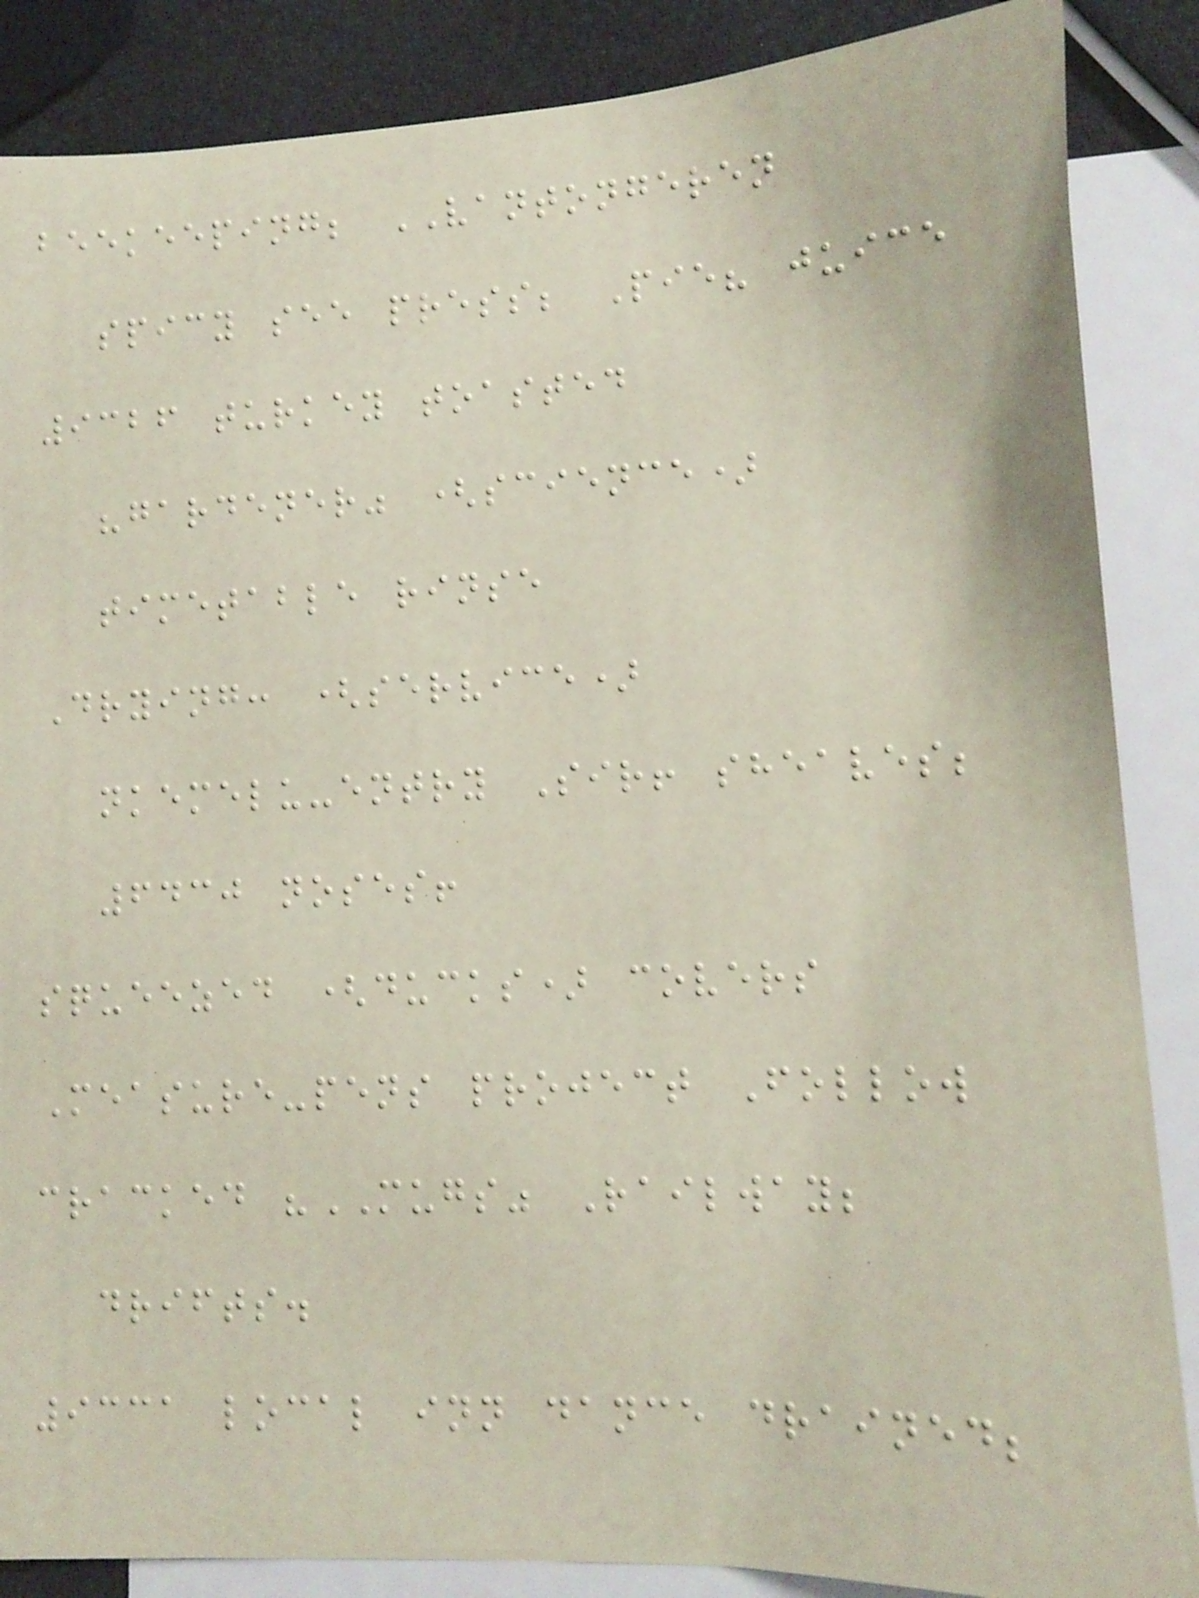beekeeping; VANTONGEREN
spicy see press; Pie? juice
9326 turkey toasted
"gardener" (science)
timetable rinse
Drying: (service)
nkemelu-entry Sir! sheaves;
6430 noses!
squeezed (ducks) covers
Measure-pens project Follow
cracked "MUGS" Railway;
drifts.
9331 local inn dance drained;
